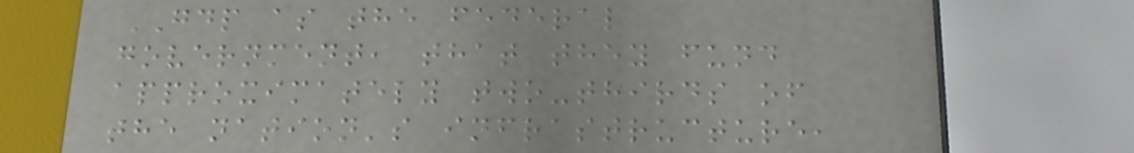GDP as the federal
government, that they fund
approximately two-thirds of
the nation's infrastructure,
